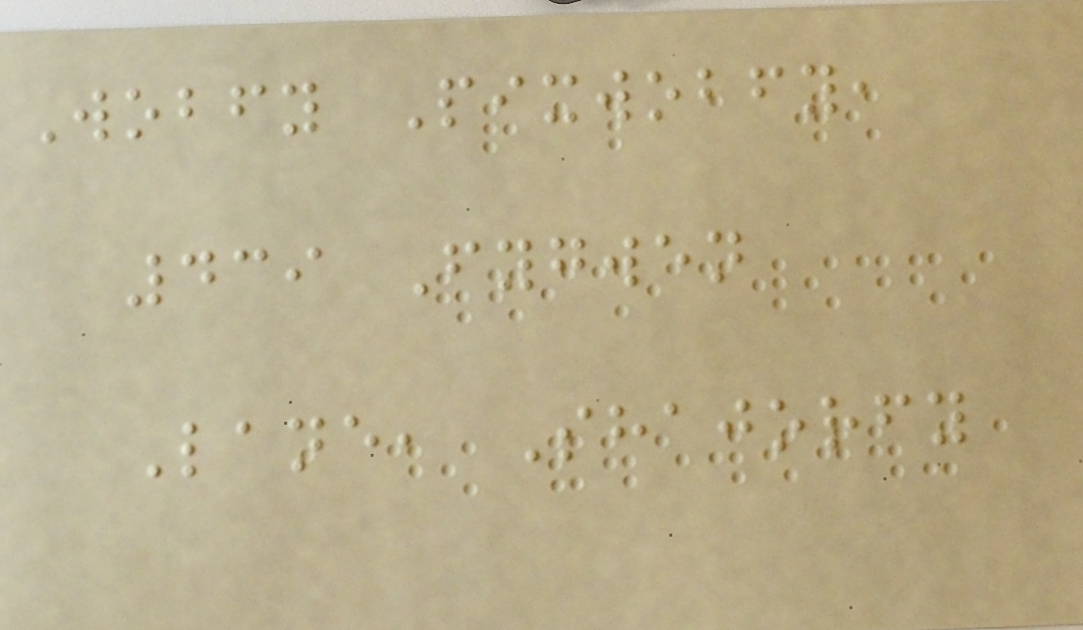Wobfy Pixwobfy,
439 Fygwen
Lane, Shajorfy
